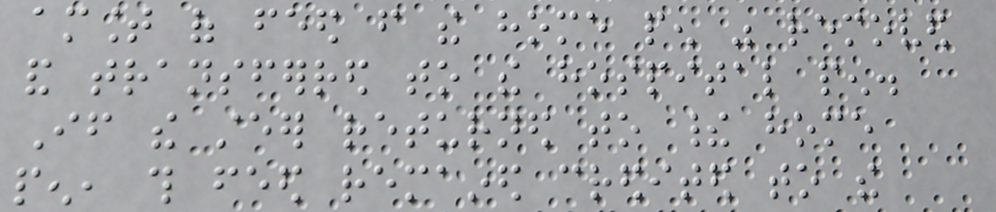amount of feed from the home pen was removed
and transferred to the hospital pen.
If the steer returned to their home
pen, this feed remained credited to the
